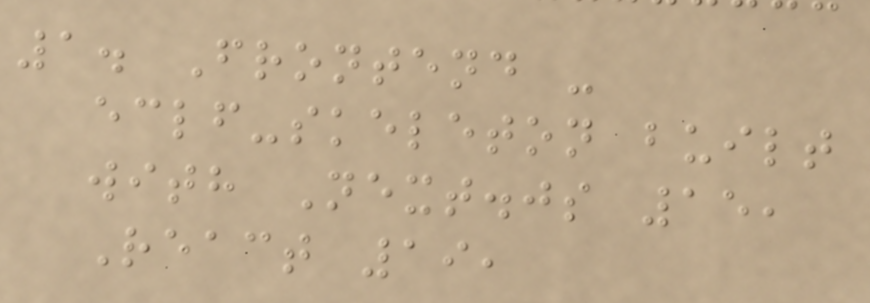1. Frontend -
eclf-skeleton built
with Next.js 15,
React 19,
